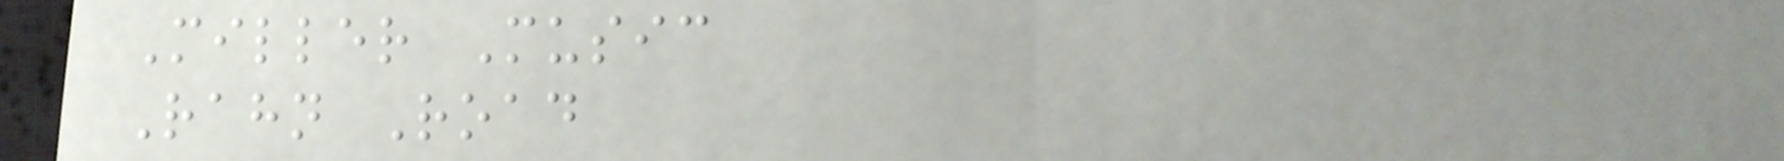Miller Music
Rahn Road
